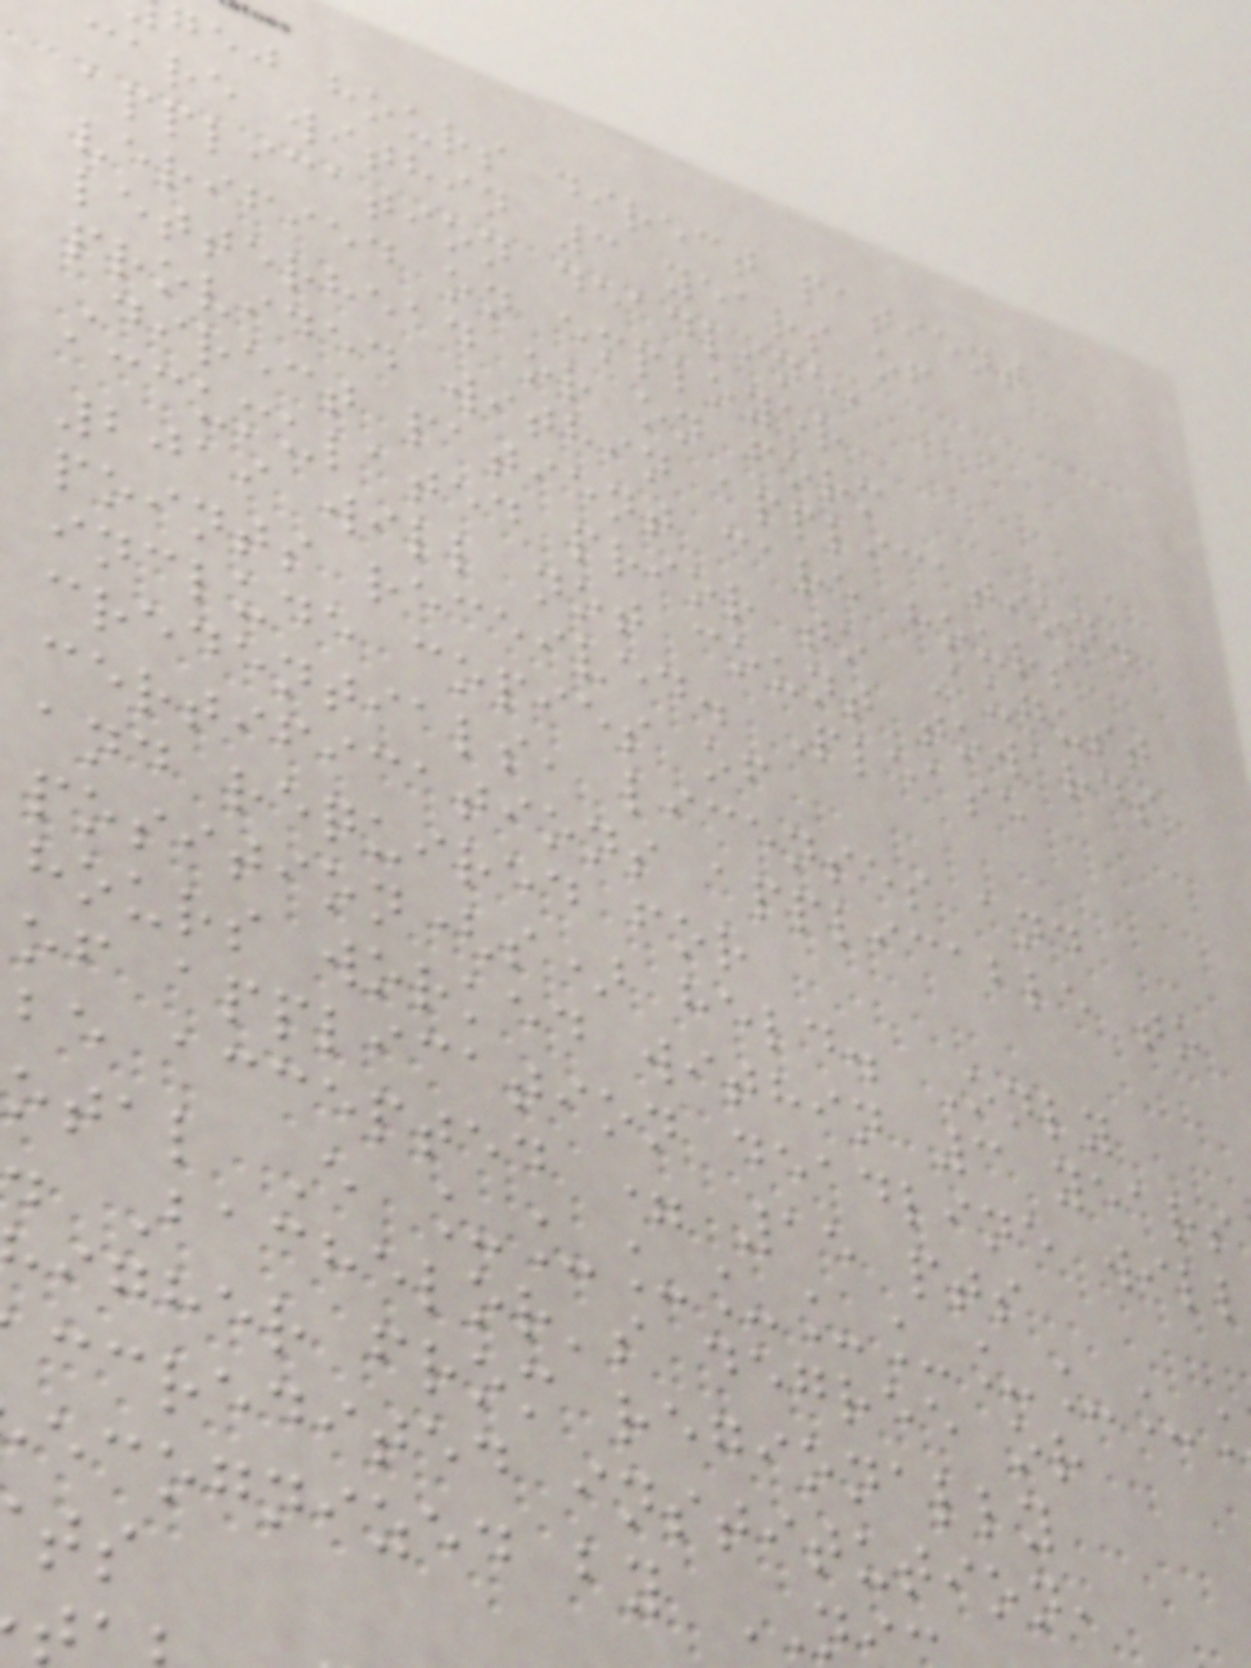gej hours direct patient
care within 3 years of
application deadline,
verified on employer
letterhead or on form
provided within application.
Direct patient care hours
accumulated prior to August
2019 will not count towards
points received. Please
include copies of
credentials, licenses and
certifications applicable to
and required for
position(s) held. Only
hours worked within 3 years
of application deadline will
be accepted = 15 pts
otal E _________
. Bachelor's degree or
igher from regionally
ccredited institution,
ecognized by
